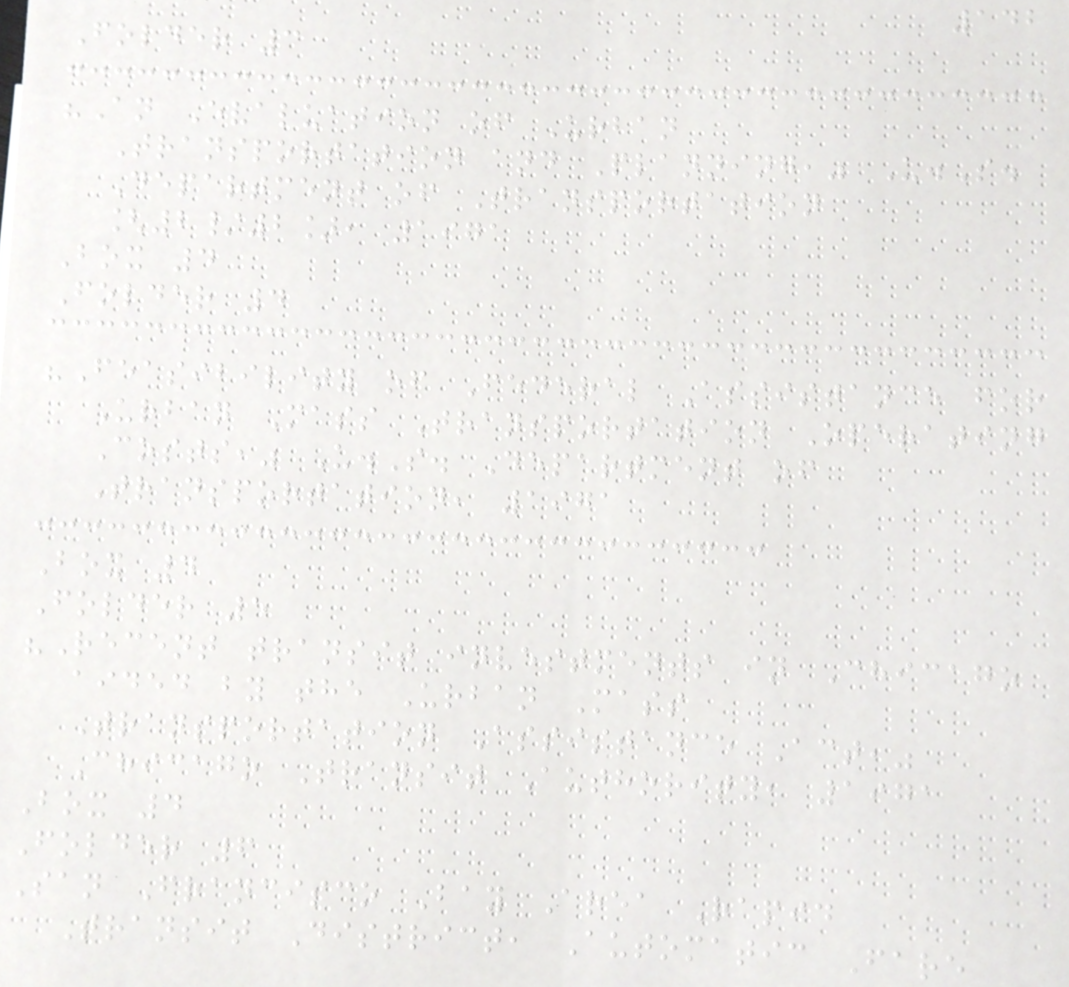142
Folder 3
"An Evaluation of Urban
Transportation and Planning," U.S.
Department of Transportation
[2/2], 1971
Box 4
Folder 4
"Feasibility of Federal Assistance for
Urban Mass Transportation Operating
Costs," U.S. Department of
Transportation, 1971
Box 4
Folder 5
"Recent transit investments in Chicago
aided by the Urban Mass
Transportation Assistance Act,"
Chicago Transit Authority, 1971
Box 4
Folder 6
San Francisco Bay Area Rapid
Transit District, Automatic Fare
